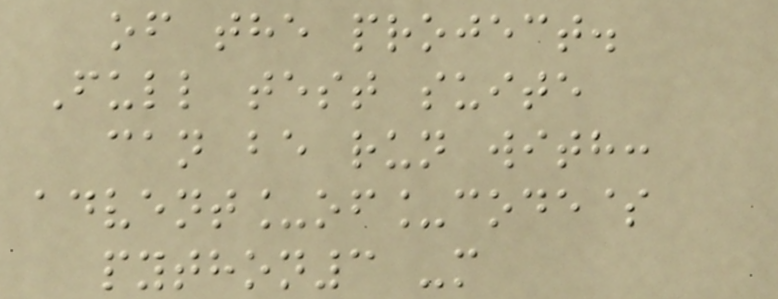of the project.
Full test suite
can be run with:
advent_of_code$
python3 -m
